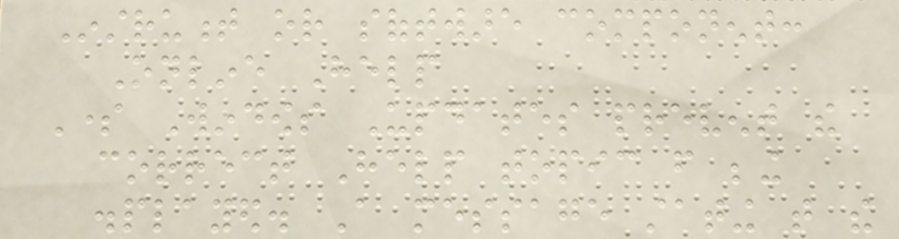Instrument or software component:
Online Help
Some Windows Updates prevent the
correct Help topic from being
displayed. A message stating that the
